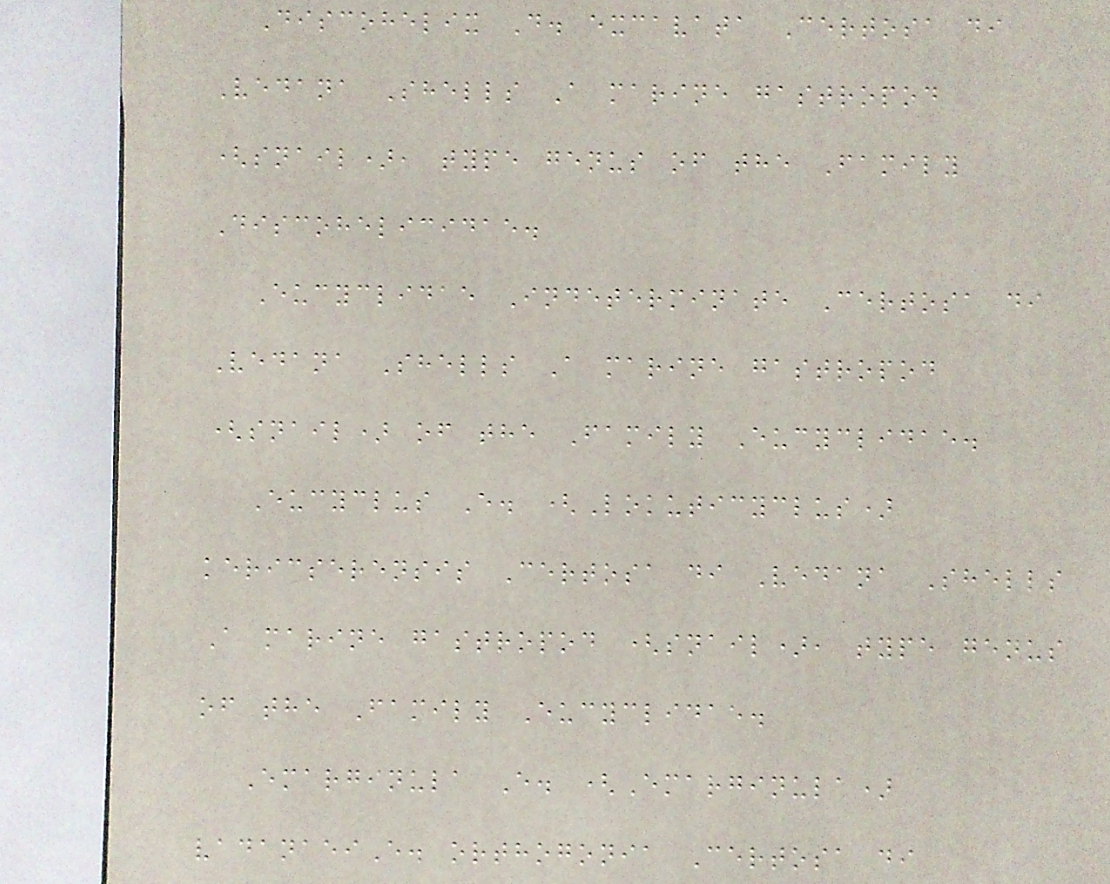Discohelix D. excavata Certosa di
Vedana Shells A marine gastropod
(snail), type genus of the Family
Discohelicidae.
Eucyclidae Indeterminate Certosa di
Vedana Shells A marine gastropod
(snail) of the Family Eucyclidae.
Eucyclus E. (Lokuticyclus)
kericserensis Certosa di Vedana Shells
A marine gastropod (snail), type genus
of the Family Eucyclidae.
Emarginula E. (Emarginula)
vadanaeiE. orthogonia Certosa di
